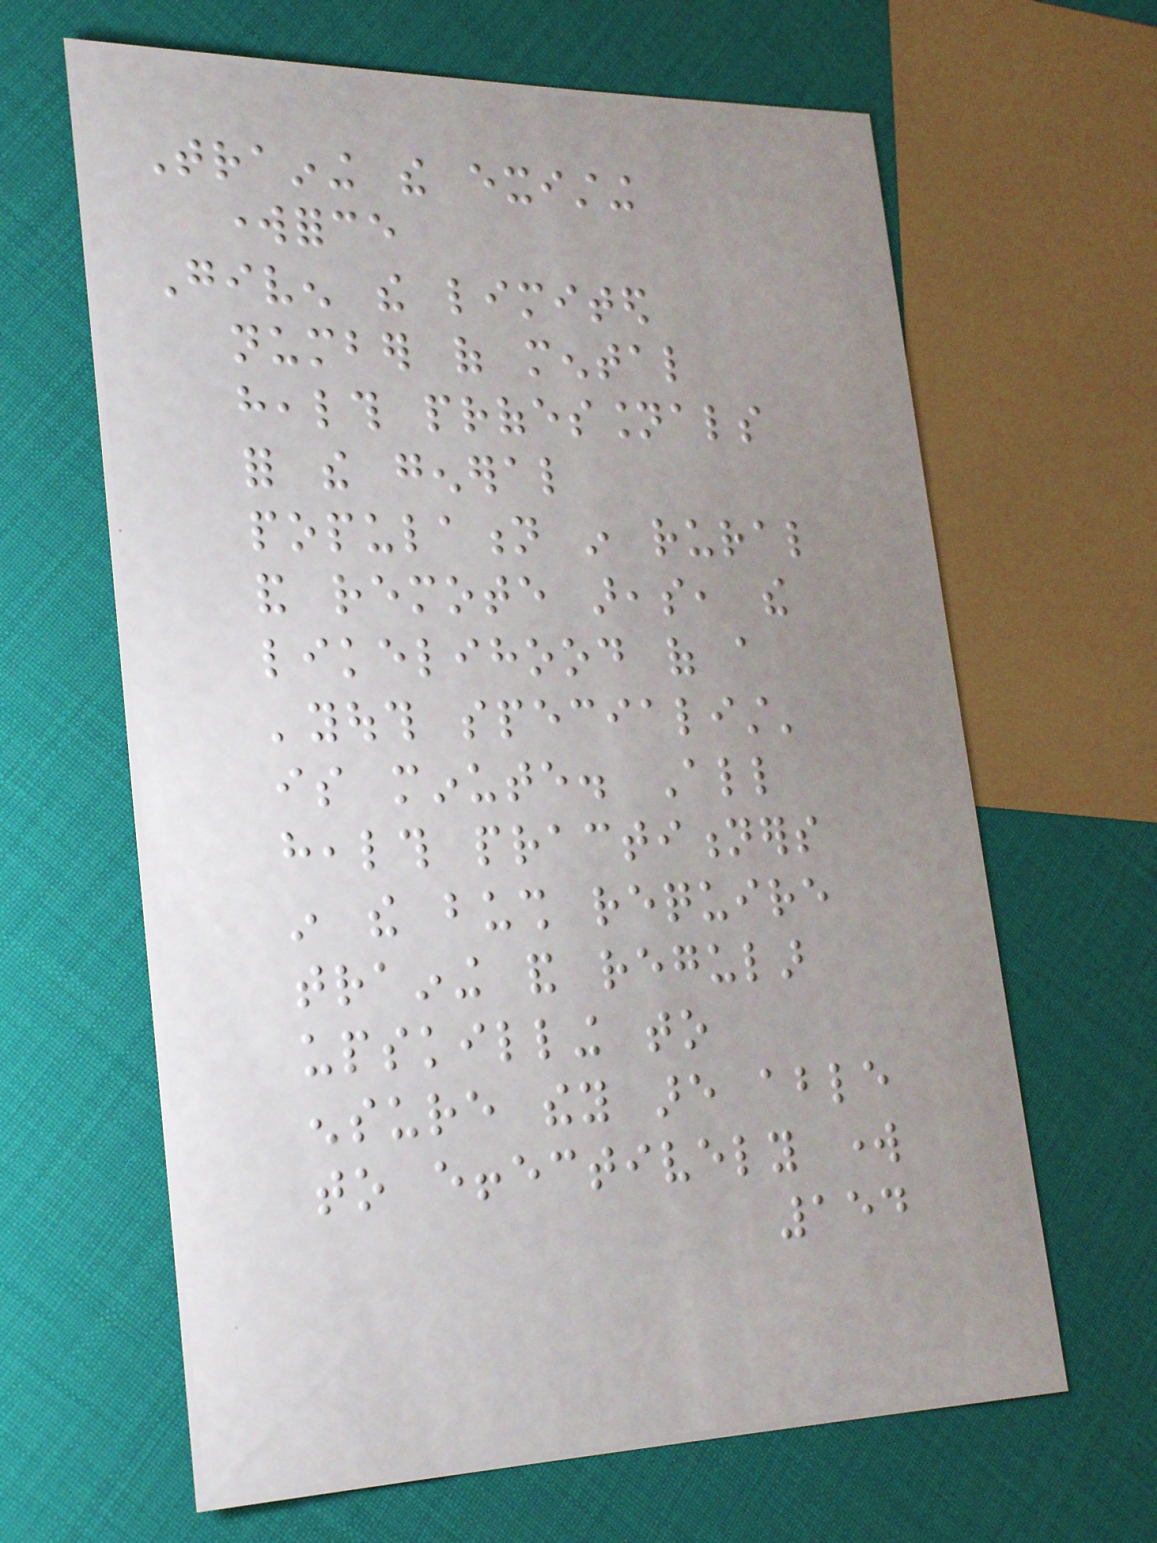Training the existing
workforce
Given the limited
number of mental
health professionals
for the general
population in rural
and remote areas, the
likelihood of a
'youth specialist'
is minute. All
health practitioners
in the bush require
training and regular
upskilling to
ensure they are able
to effectively work
154
